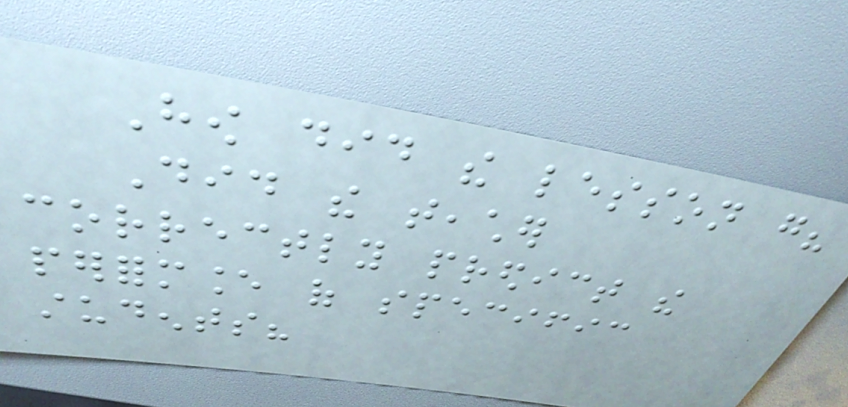How did the lesson go?
Did the teacher
correctly predict the
performance of specific
students?
